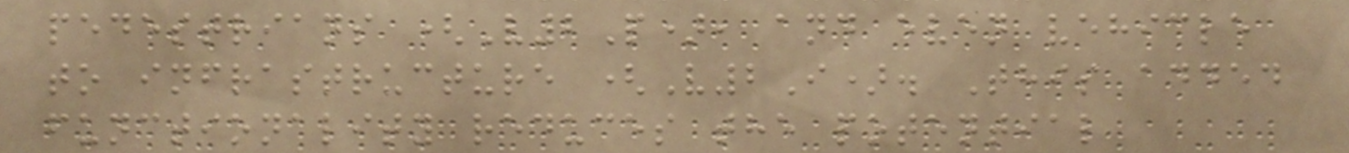pedestrians (V2P), and even vehicle
to infrastructure (V2I). This added
functionality reduces the potential
